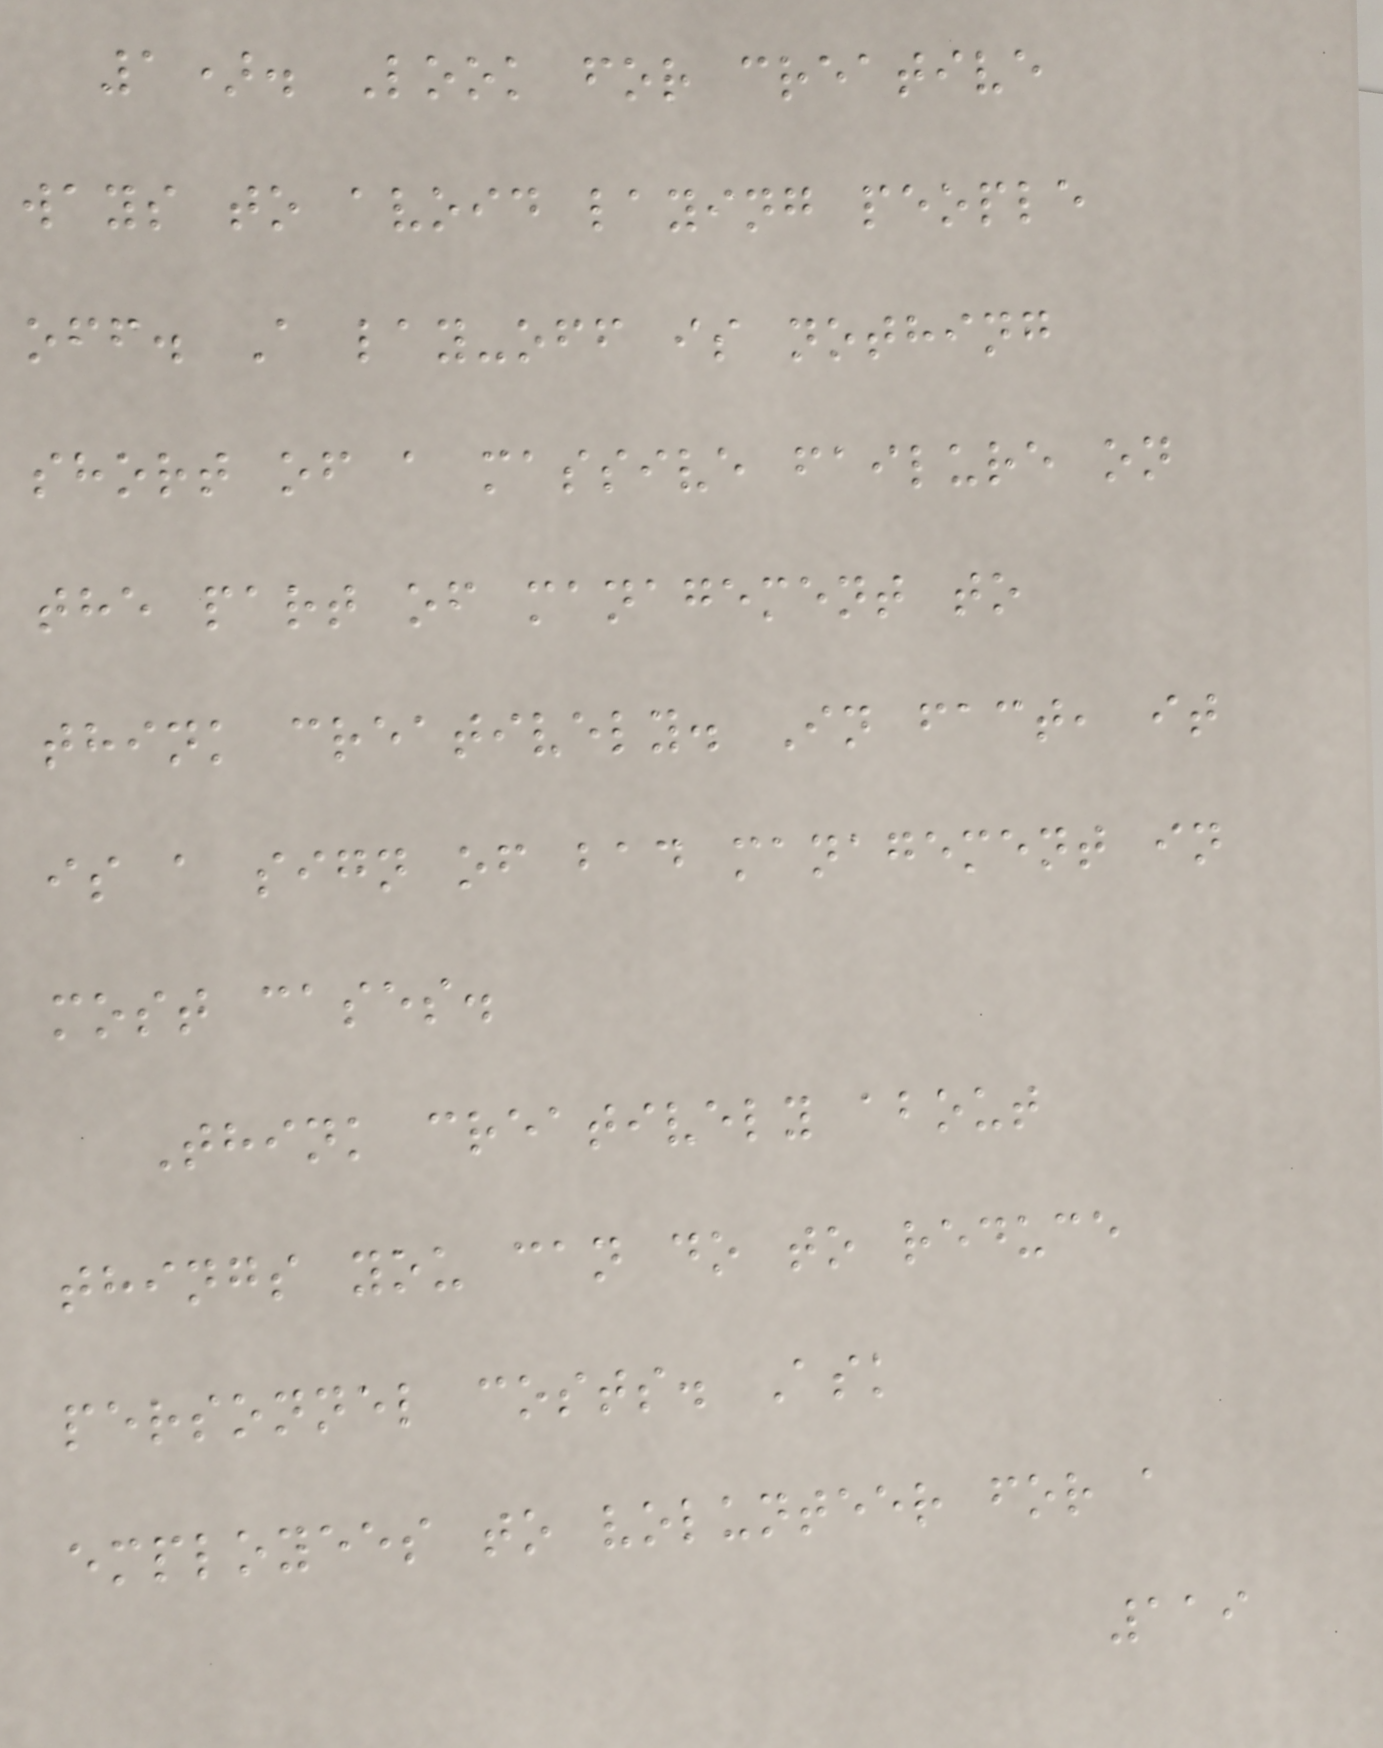1). Look for creative
ways to avoid laying people
off. A lay-off is nothing
short of a massive failure on
the part of management to
think creatively. In fact, it
is a sign of bad management in
most cases.
Think creatively about
things you can do to reduce
personnel costs. Ask
employees to volunteer for a
119
